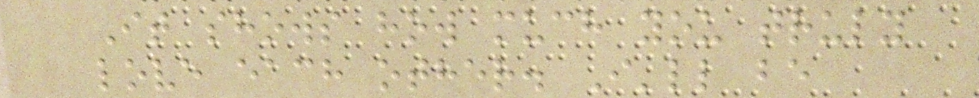It shows how much you truly
love each other. I'll be
